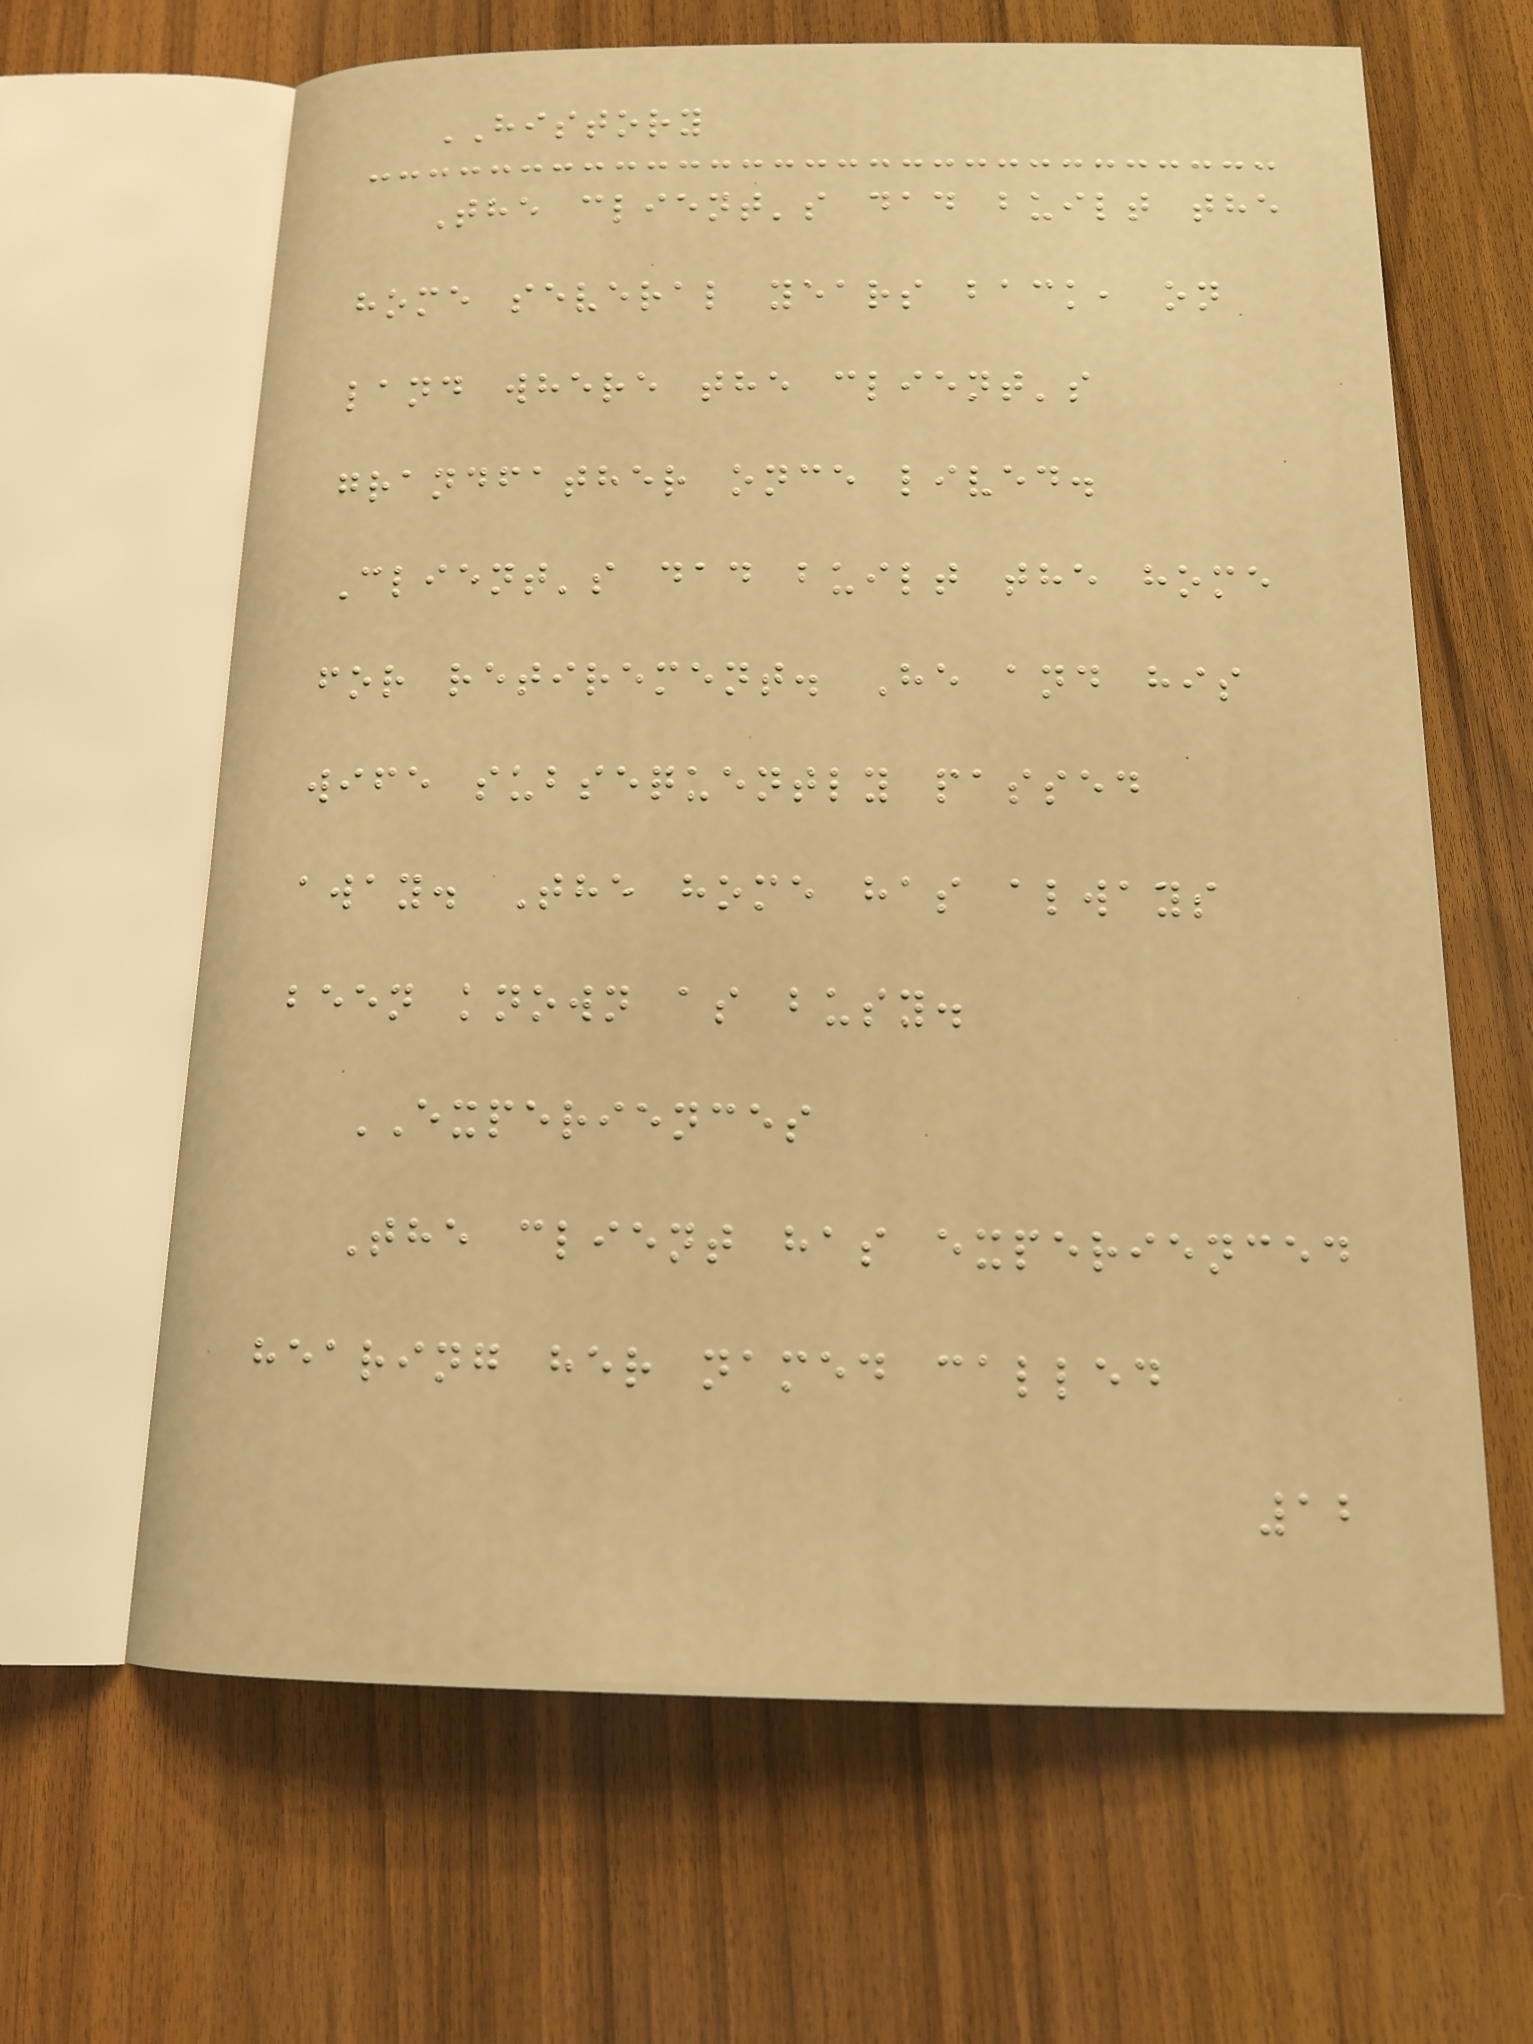HISTORY
The client's dad built the
home several years back, on
land where the client's
grandfather once lived.
Client's dad built the home
for retirement. He and his
wife subsequently passed
away. The home has always
been known as busy.
EXPERIENCES
The client has experienced
hearing her named called
12
